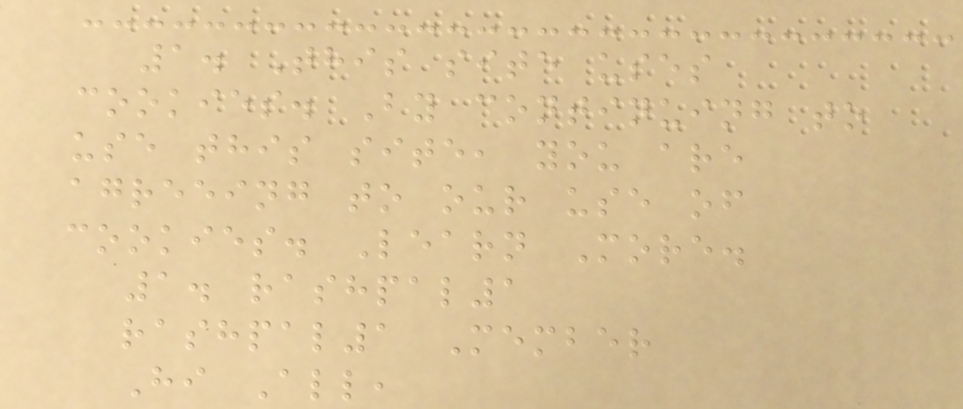1. This site uses
cookies. By continuing to
use this site, you are
agreeing to our use of
cookies. Learn More.
1. rashpal1
rashpal1 Member
Hi All,
